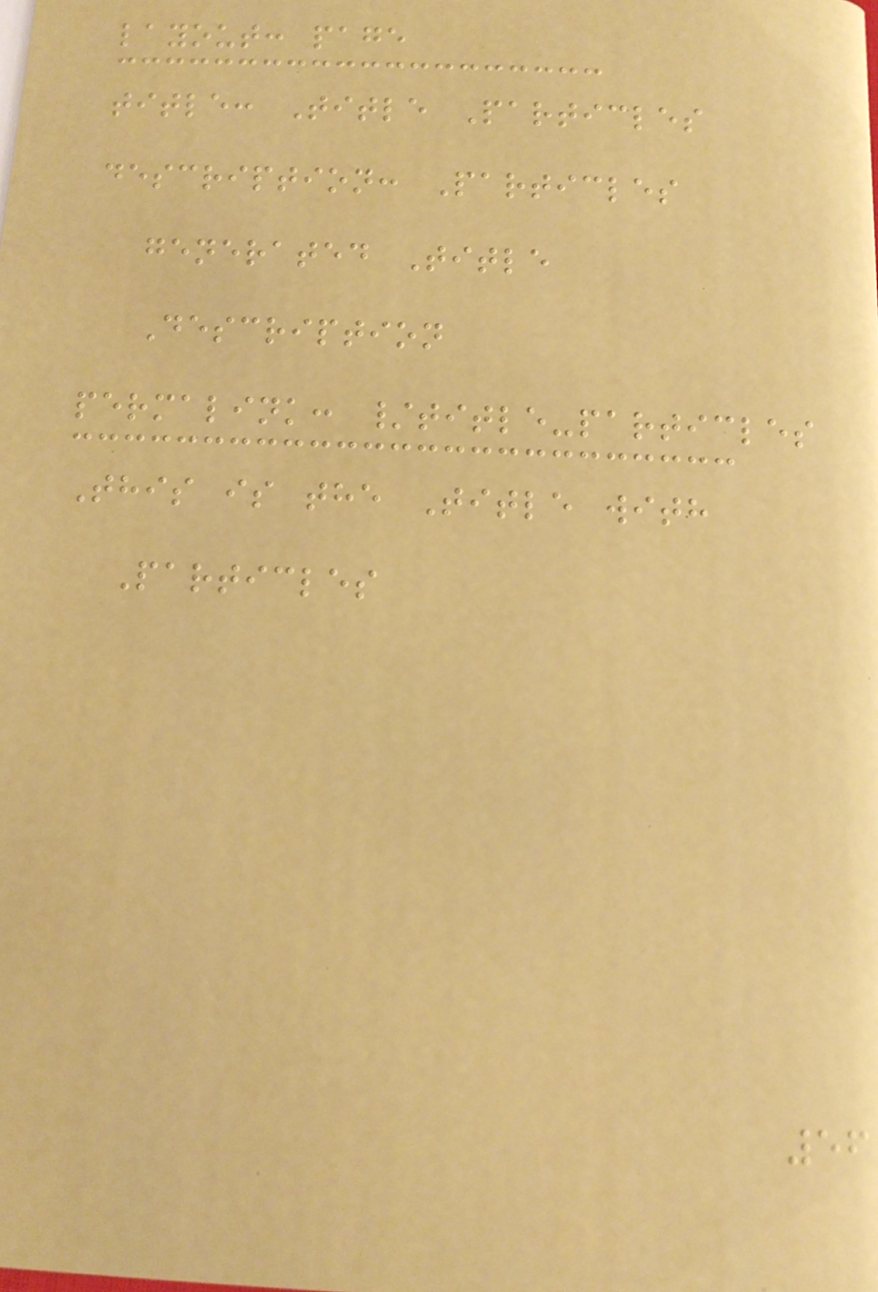layout: page
title: Title Particles
description: Particles
generated Title
Description
permalink: /title-particles
This is the Title with
Particles
56
